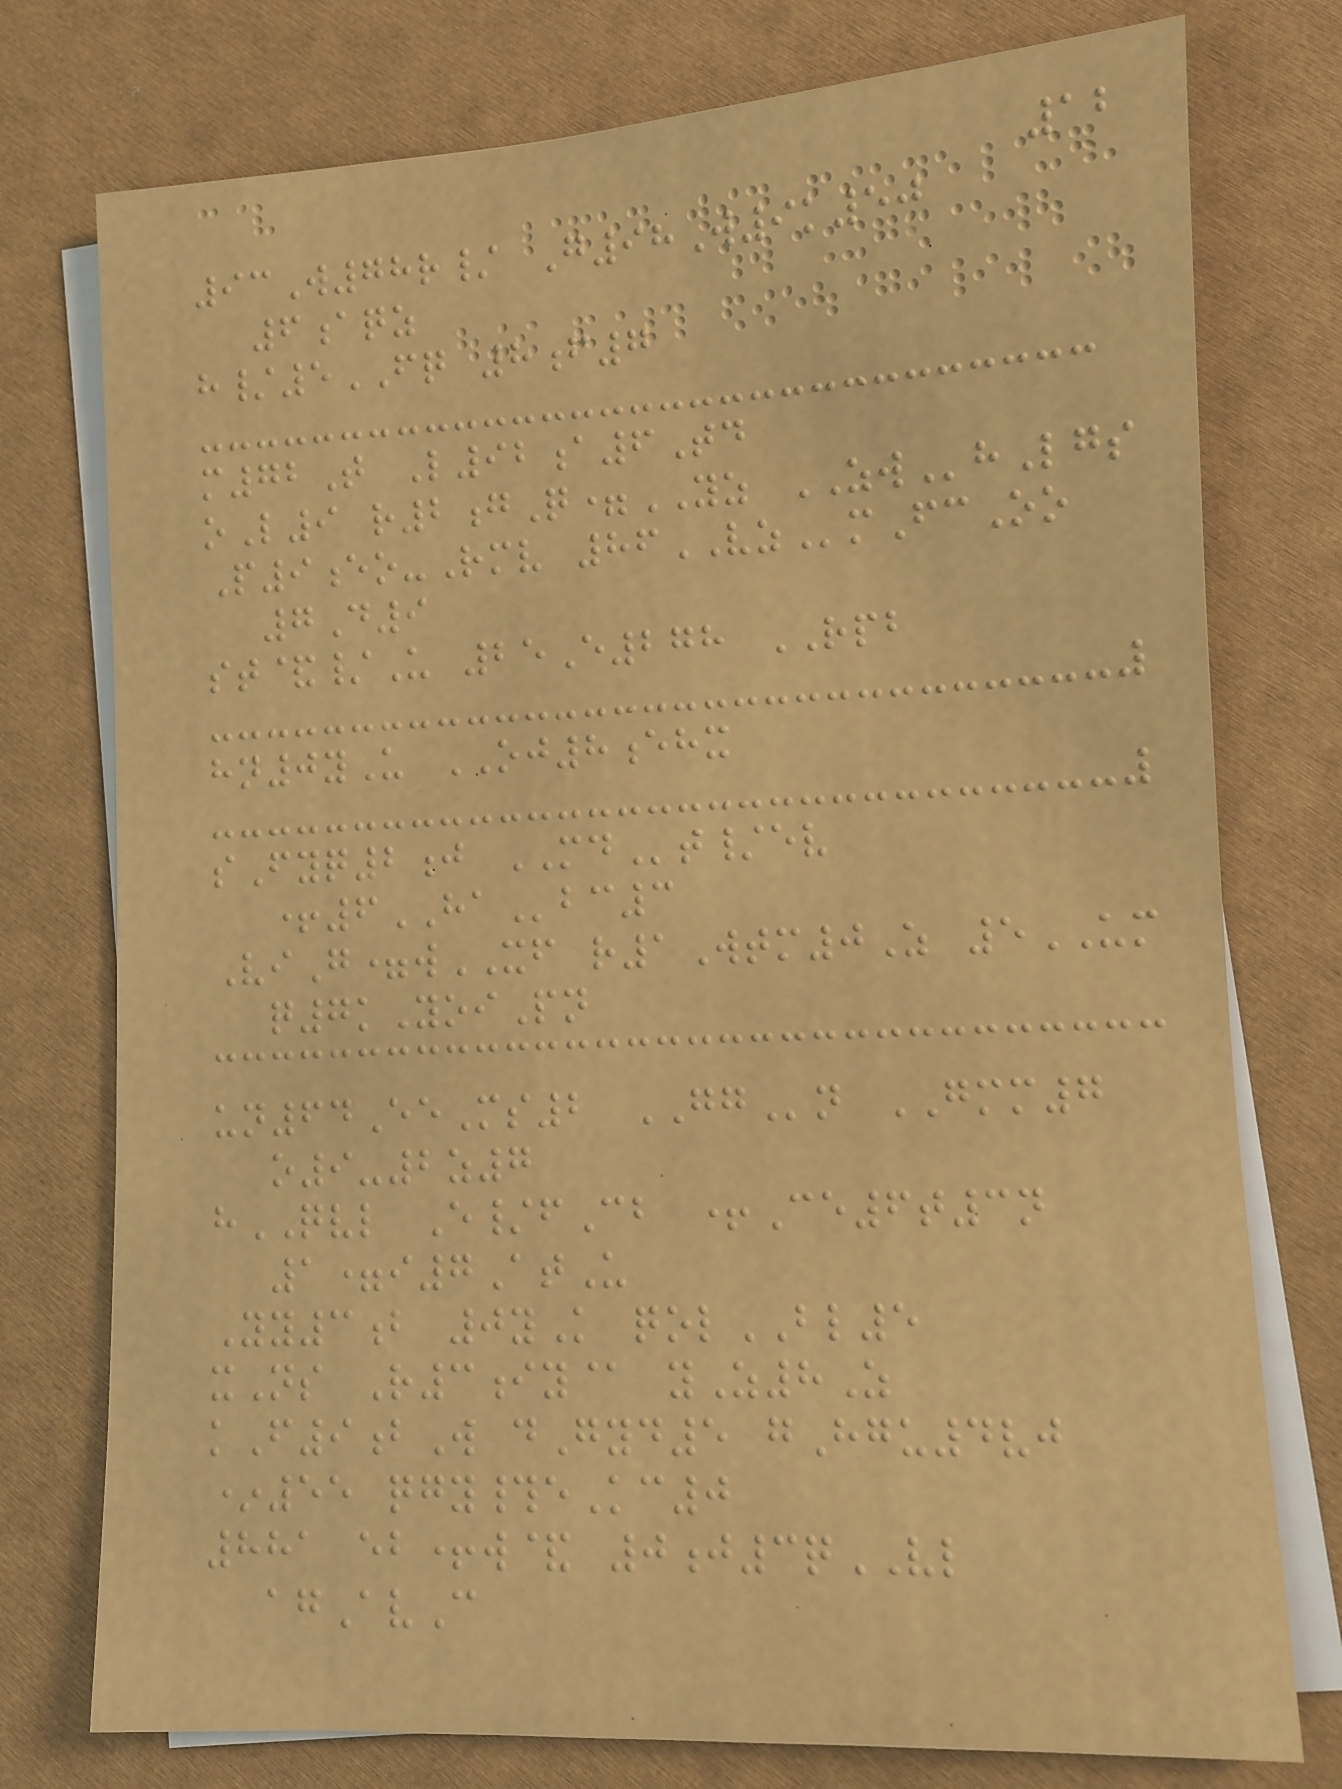12
93W78r/ G98W9k50
6aqz
h/5FQ 8f7
m72T L92a6Td
oL9 r2gQ=YZ ZWhLgs
P9eo-Rmv 86VZmFcOo
7D9
st&/U 25E278 RPB
hn0yU OJ8ehx
sFyq2j MDt/ev
+6HAbc3
ViG=wXF r1Wtm0Z 5UM
q7kYoiPn
un64EeMs2 GGn GMM7
o9-2z7
hQVL E/fCb +Ce6t3n
1=i7AtU
Yy3b 0yK qolBL5
xNs R3iy@ yZ8Z
kF9bW dGyd5 gHgu4vj
*55 qgy#eKc0
881 eb+w& 0j3qVL
agAvC
